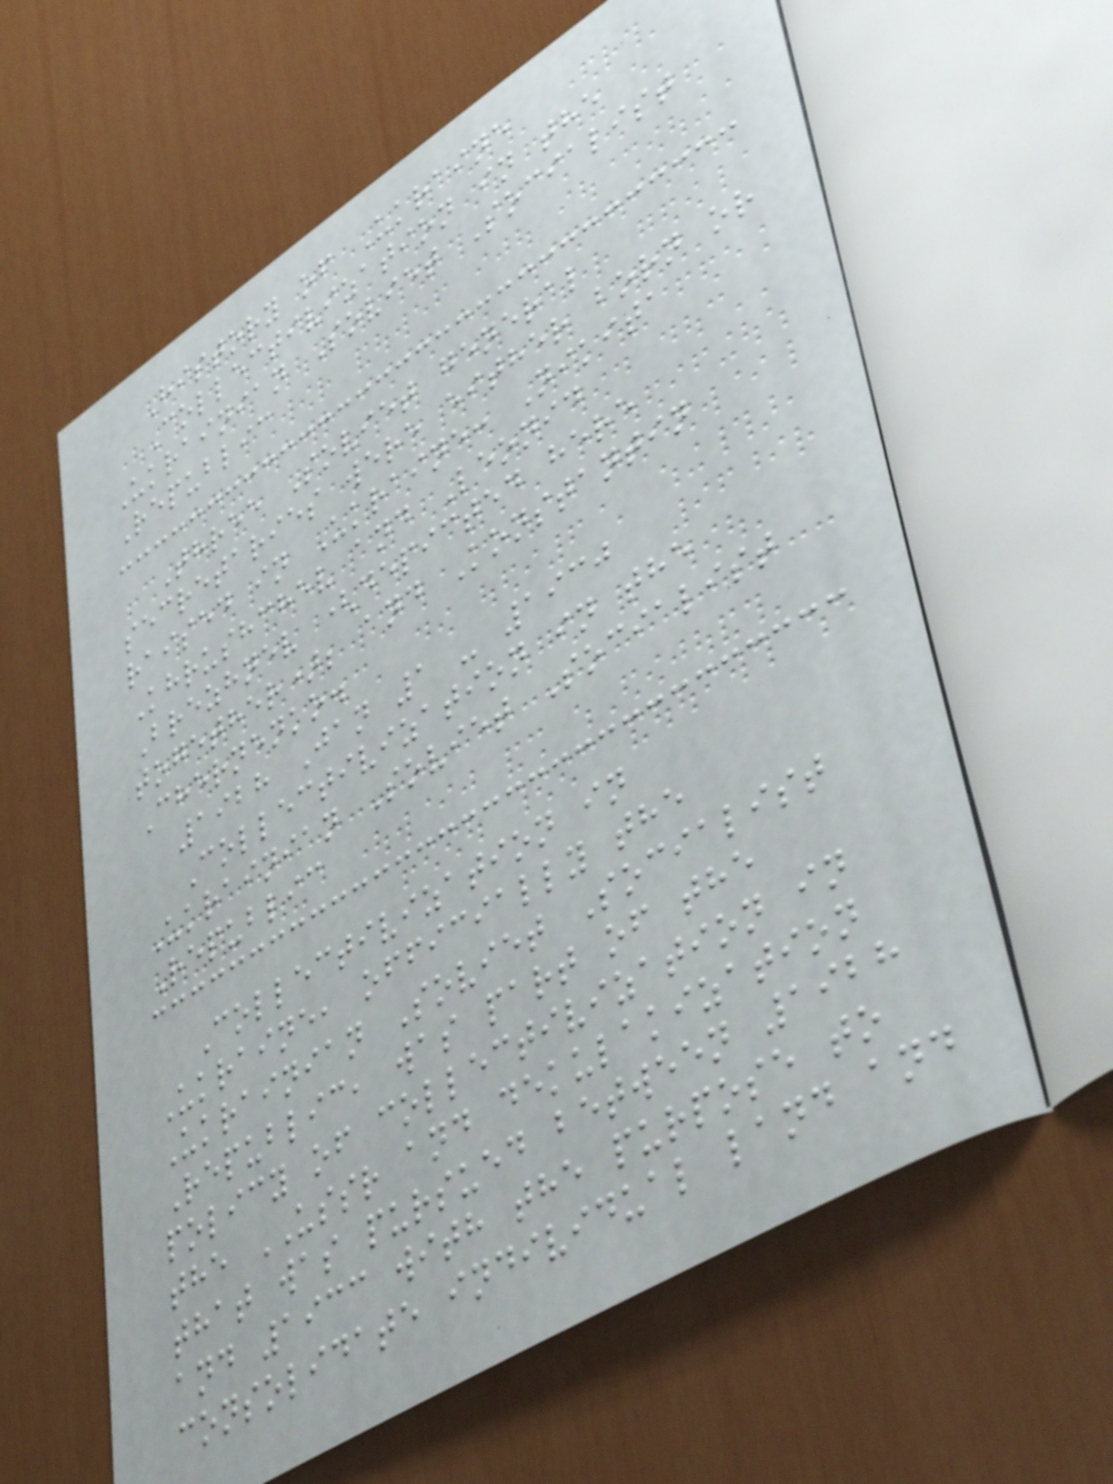History of Ukraine
Collectivization in the
Ukrainian Soviet Socialist
Republic
Three Soviet general
secretaries were either born or
raised in Ukraine: Nikita
Khrushchev and Leonid
Brezhnev (depicted here
together); and Konstantin
Chernenko.
1928 Jan 1 - 1930
Collectivization in the
Ukrainian Soviet Socialist
Republic
Collectivization in
Ukraine, officially the
Ukrainian Soviet Socialist
Republic, was part of the
policy of collectivization in
the USSR and dekulakization
that was pursued between 1928
and 1933 with the purpose to
consolidate individual land and
